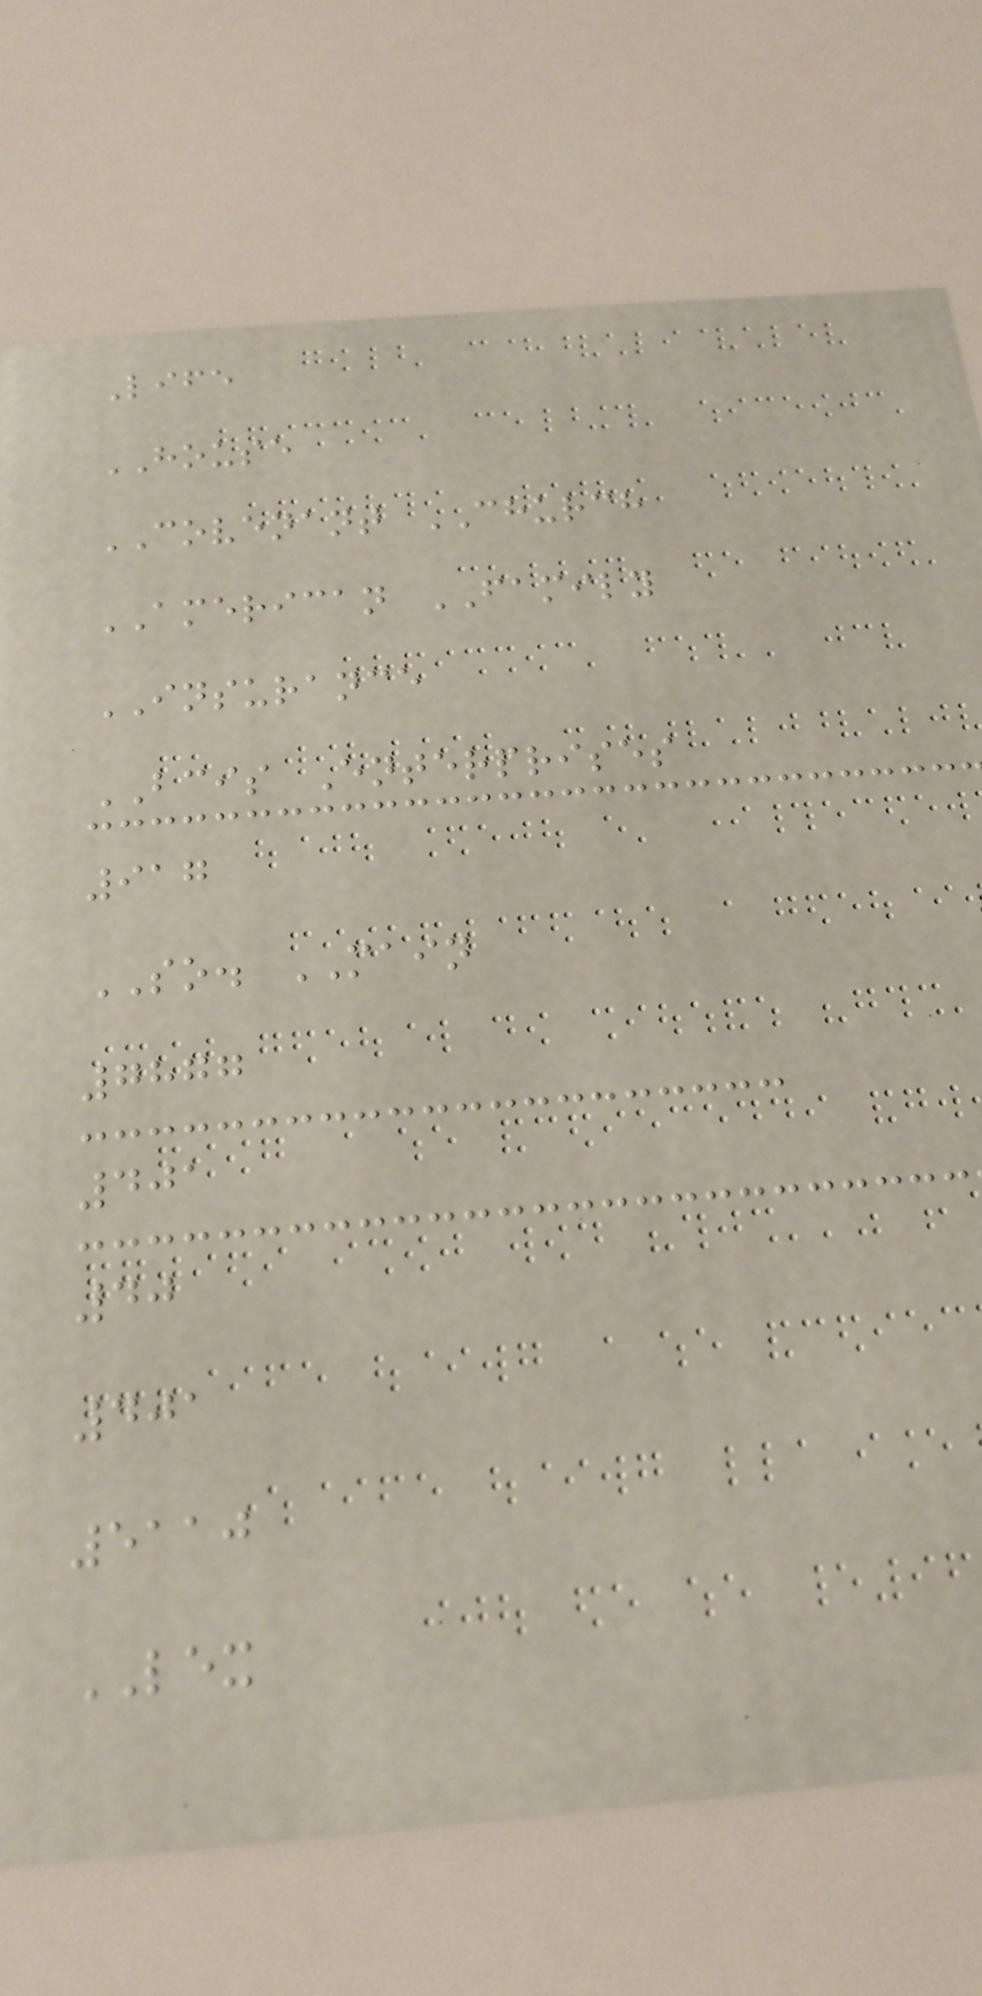Life
HOUSE
COVENANT CHURCH
AMERICAN FAMILY
INSURANCE
BCIS Enterprises
917
SO. MAIN
7877
401
40
401
5110
LEX
